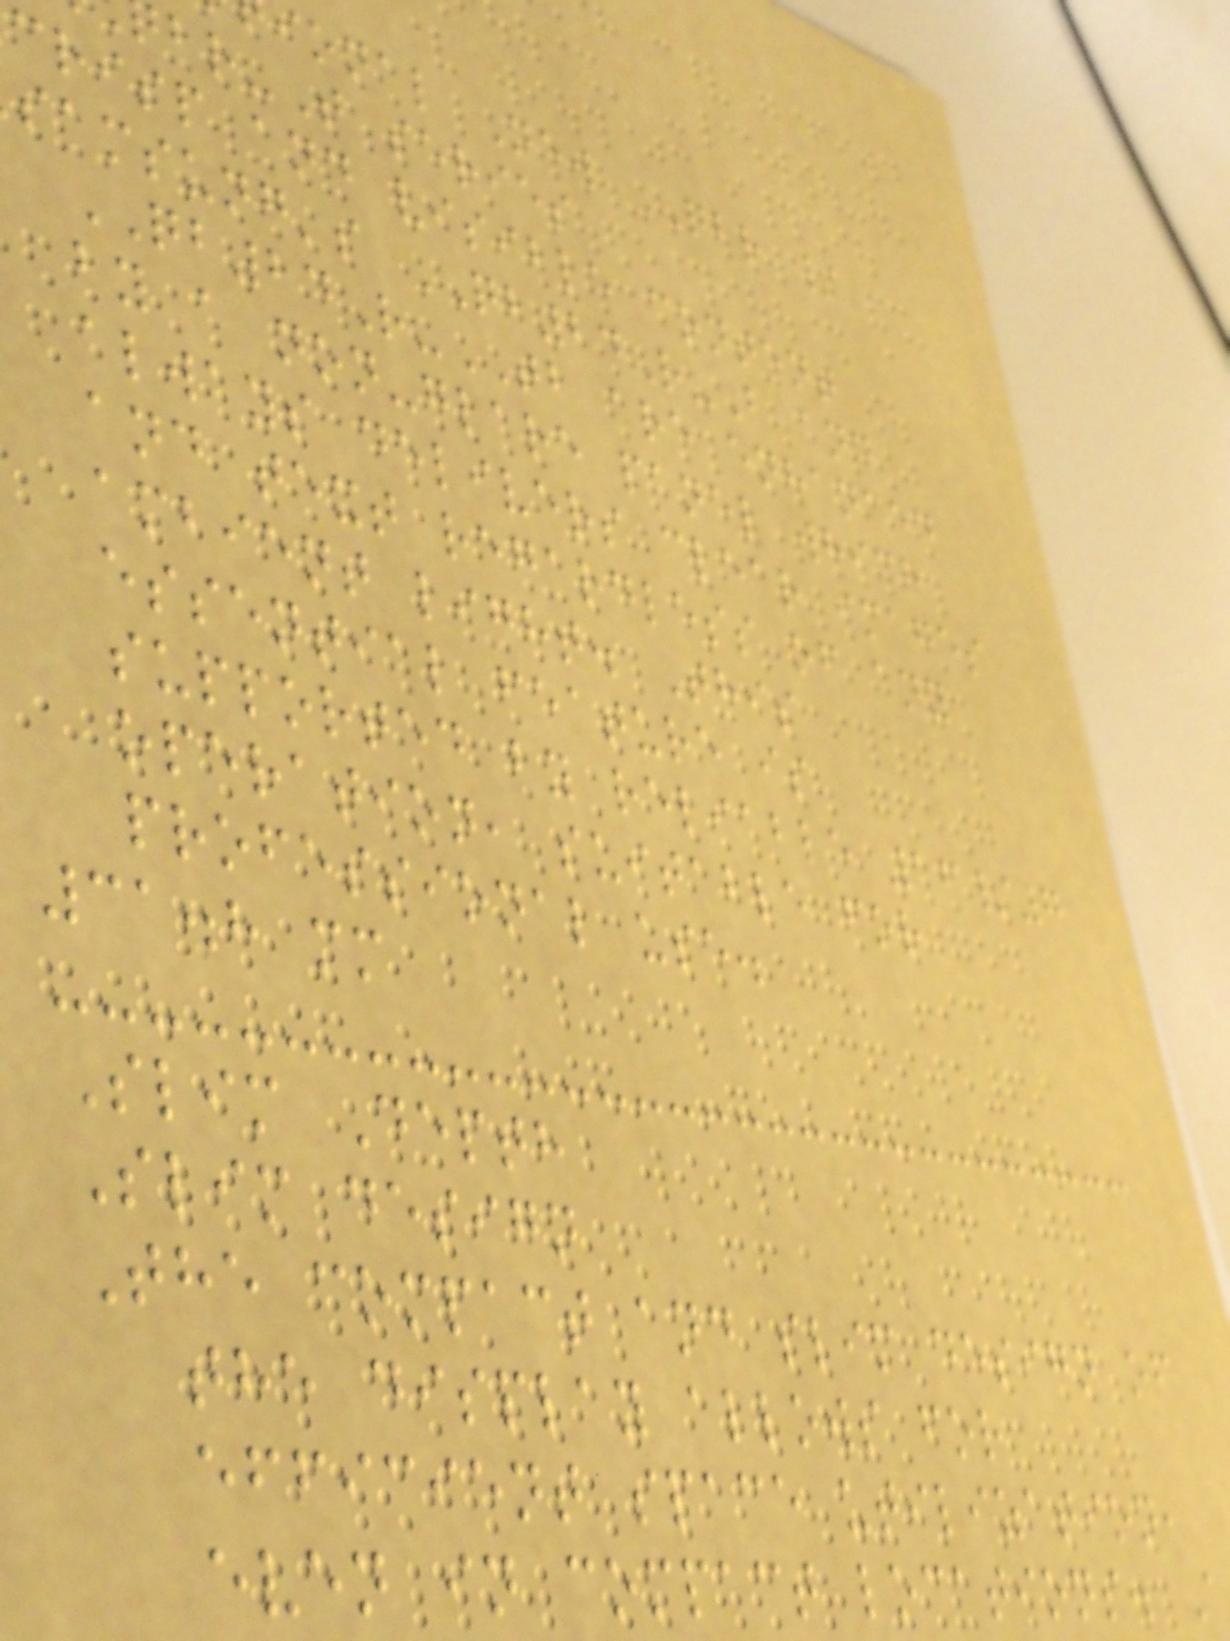ional New QBR /
-T series
crisp and visible content
samsung's QB24R-B and
QB24R-TB are enhanced
by a non-glare panel which
always delivers clear images
and text regardless of any
ambient light. This
essential feature is
supported by reliable 16/7
operation, suitable for
professional use.
31.8 mm
Slim Depth
Slim design
The compact and slim design of
the display allows for
efficient space utilization,
even in compact locations.
